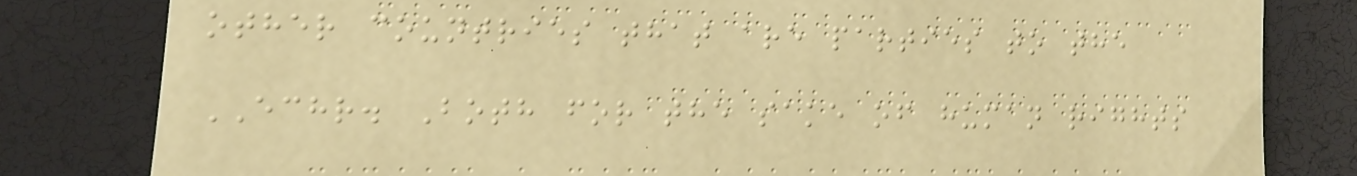other countries that are parties to the
ECHR. Both for the sake of human rights
